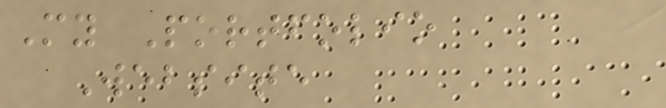My Portfolio
Website
